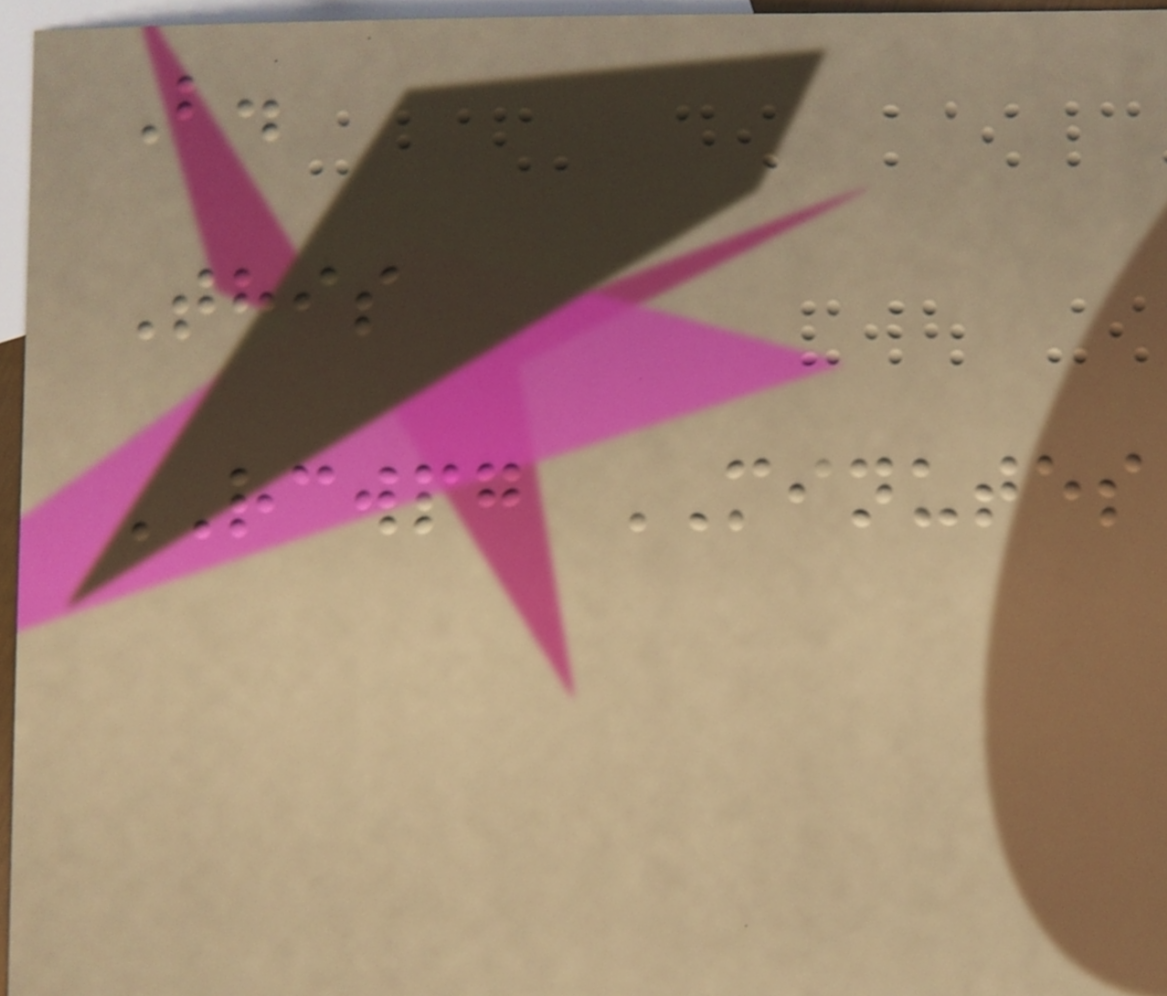B.
This
RCWPG MINUTES
